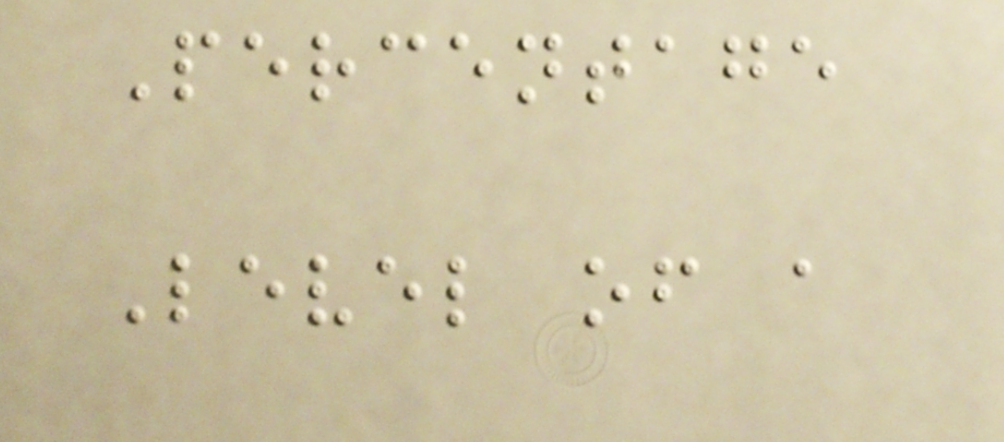Percentage
Level of a
